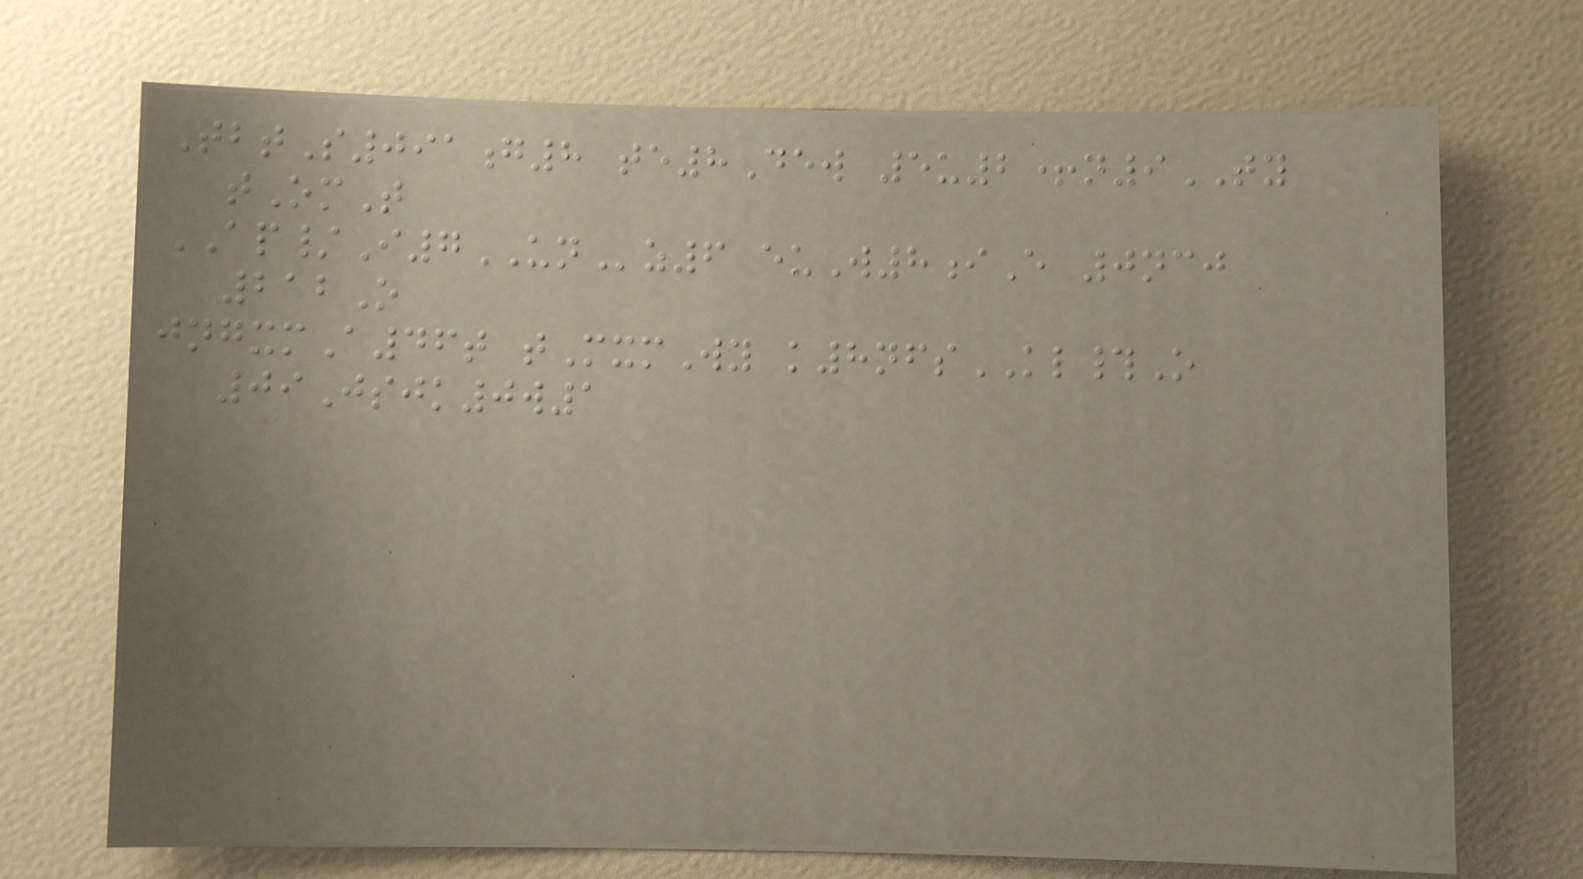TbtS091g8 te8Dew 5u2+n9TY
tOmT
AP/I7UNz6 euW8iE 0ncj
212O
jngxmA46t tMxmWy k8nfsKL#O
09Jsjk0w1
